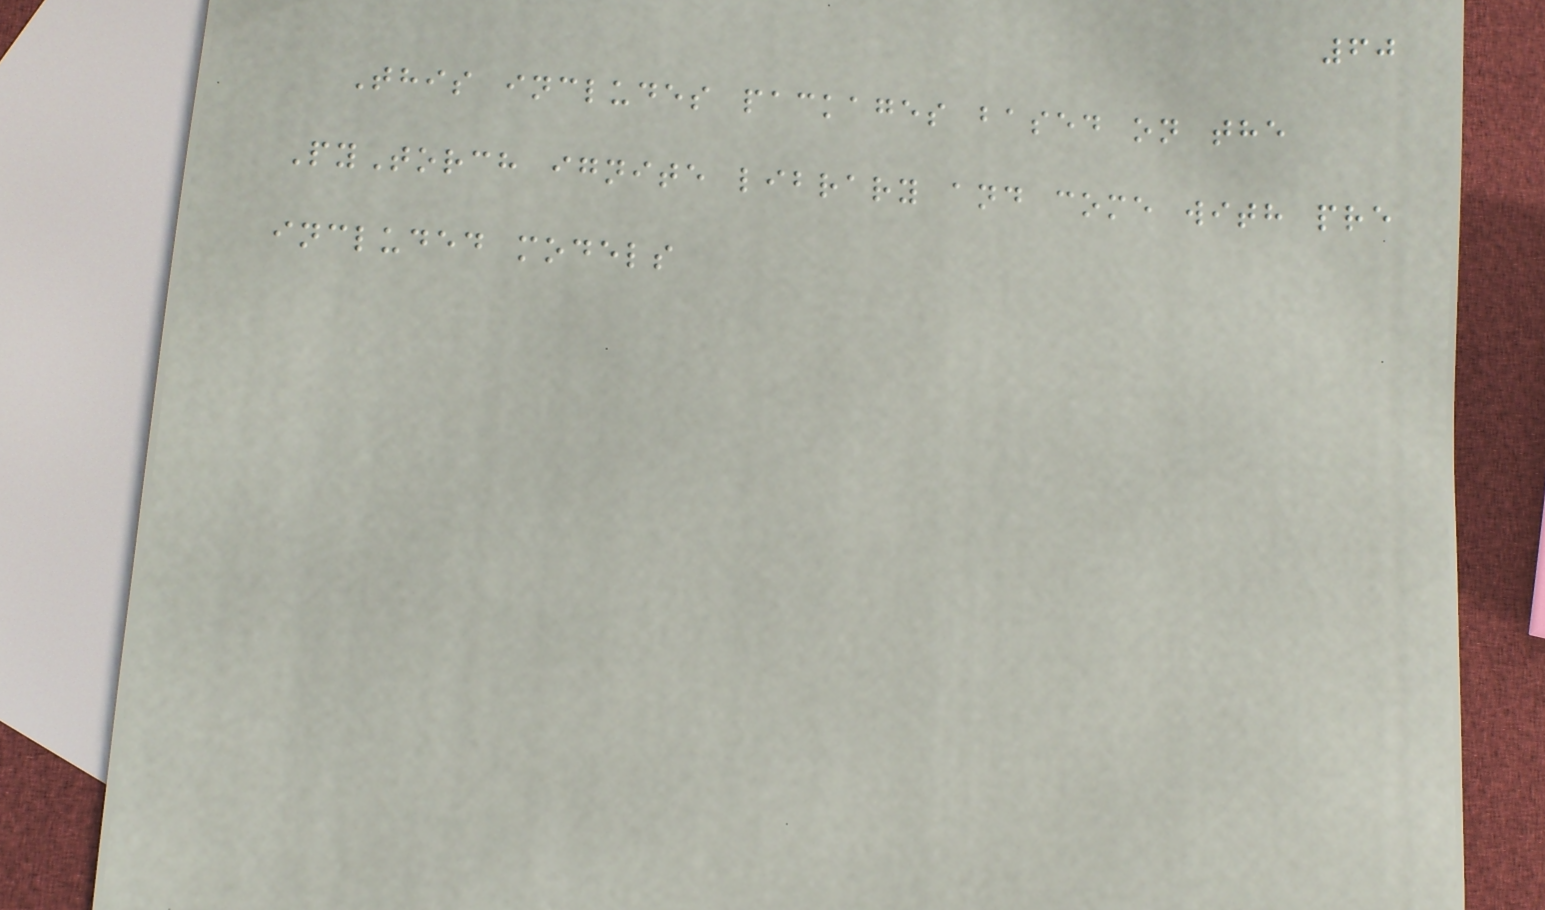60
This includes packages based on the
PyTorch ignite library and come with pre
included models
